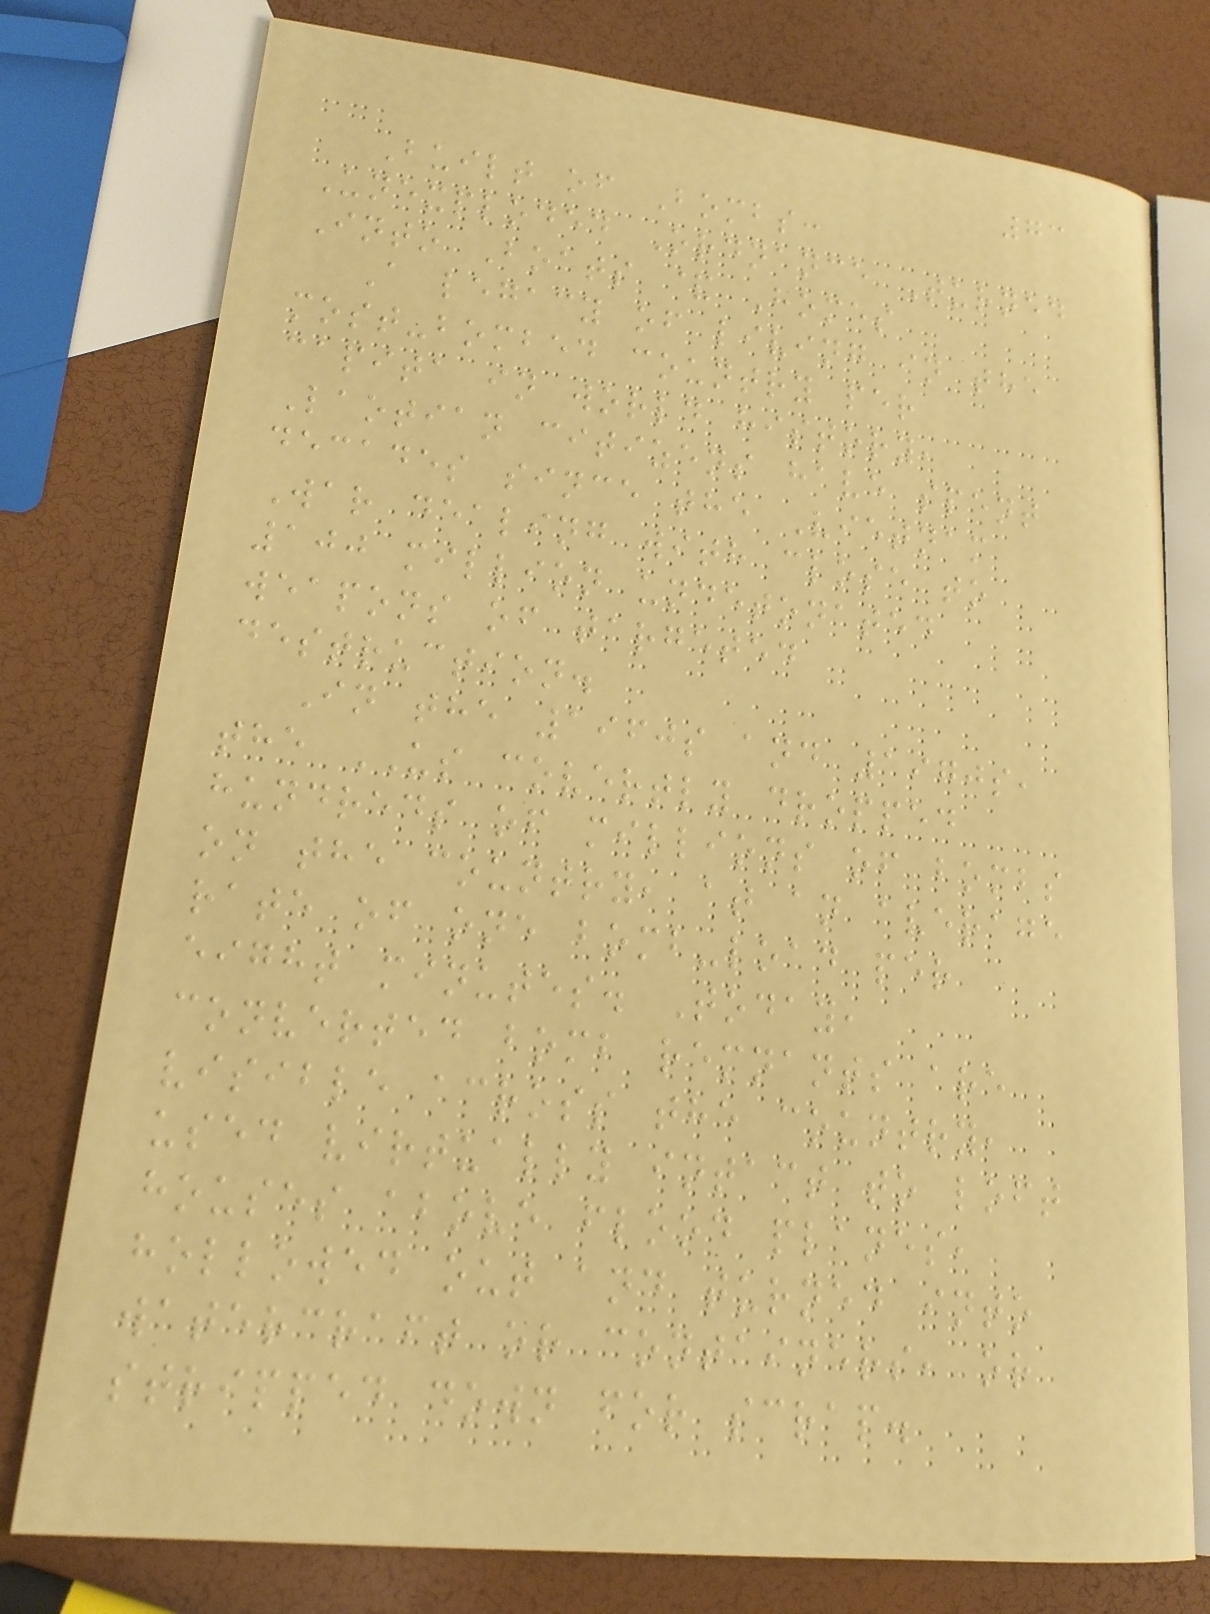73
Built of Bombs:
Unexploded Ordnance Turned
Into Boats & Homes
A legacy of living in the
most-bombed country per
capita in world history,
Laotian citizens have spent
decades since the Vietnam
War dealing with close to
100 million undetonated
weapons of targeted
destruction.
In the 1960s and 1970s,
the US covertly dropped
hundreds of millions of bombs
on the country, at an average
rate of one bomb-load per
eight minutes. Today,
converted bomb remnants are
visible across the country,
used virtually intact to loft
houses above flood planes,
hollowed out and turned into
watercraft or containers, or
stripped down for scrap.
